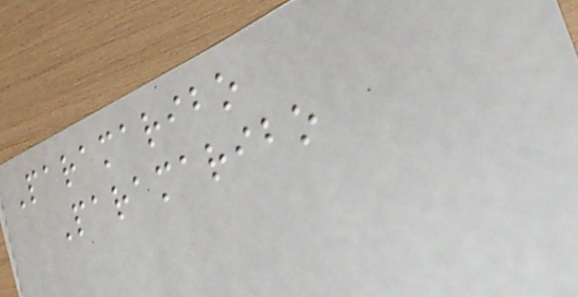Paramaribo
Paramaribo
